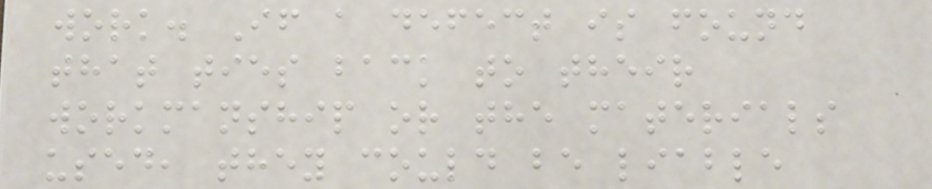work. If a defect is found
that ties back to their
workmanship or the materials
used, they could be liable
